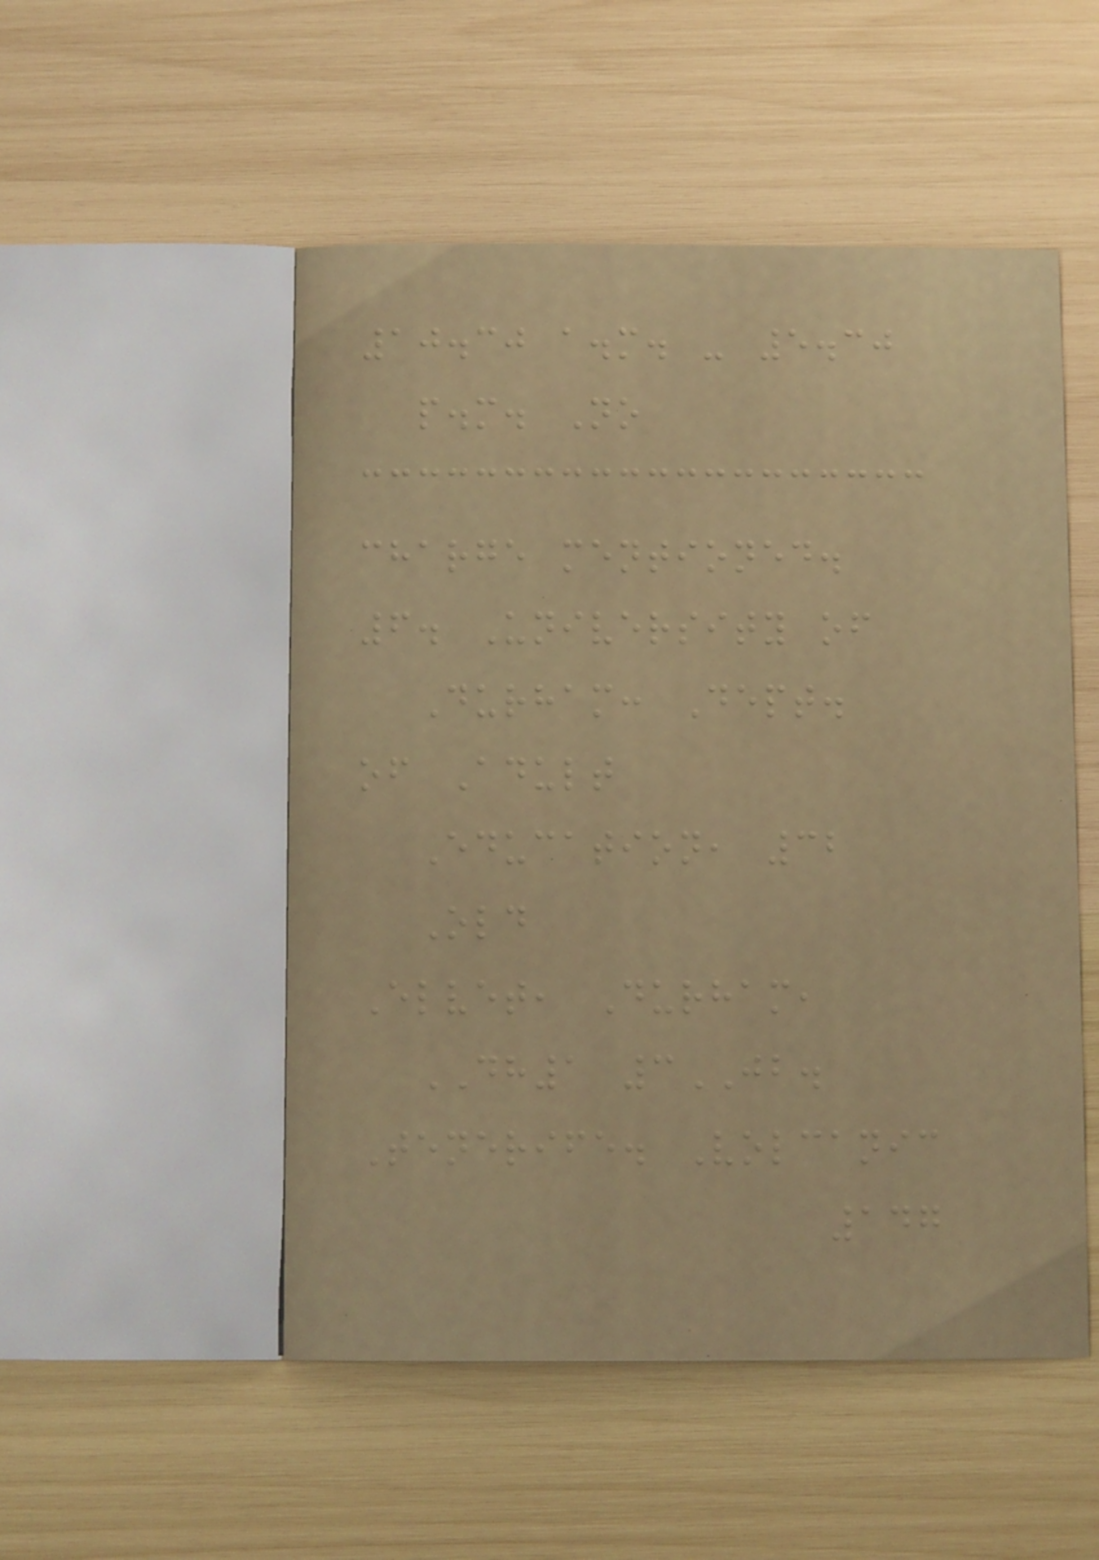10.30 a.m. - 5.30
p.m. No
charge mentioned.
6. University of
Durham: Dept.
of Adult
Education, 32
Old
Elvet, Durham,
DH1 3JB.
Tenerife. Volcanic
147
